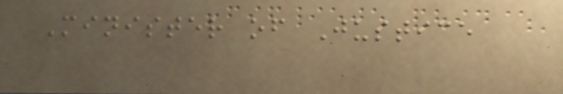Minister of Justice
